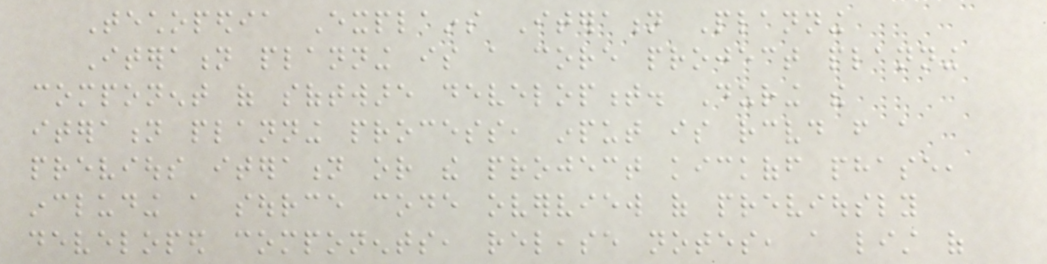Techopedia Explains Iteration Planning
Iteration planning is a core project planning
component of software development. During the
iteration planning process, input is received from a
previous iteration or the project kickoff phase,
including a source code overview of previously
developed components, release notes, a list of
